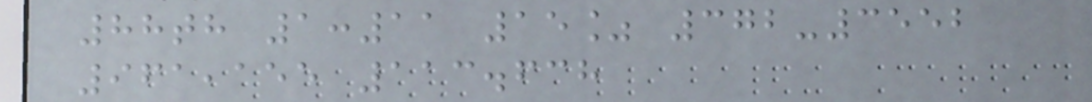88th 1:11 15% 372-3552
961,155 113.638
